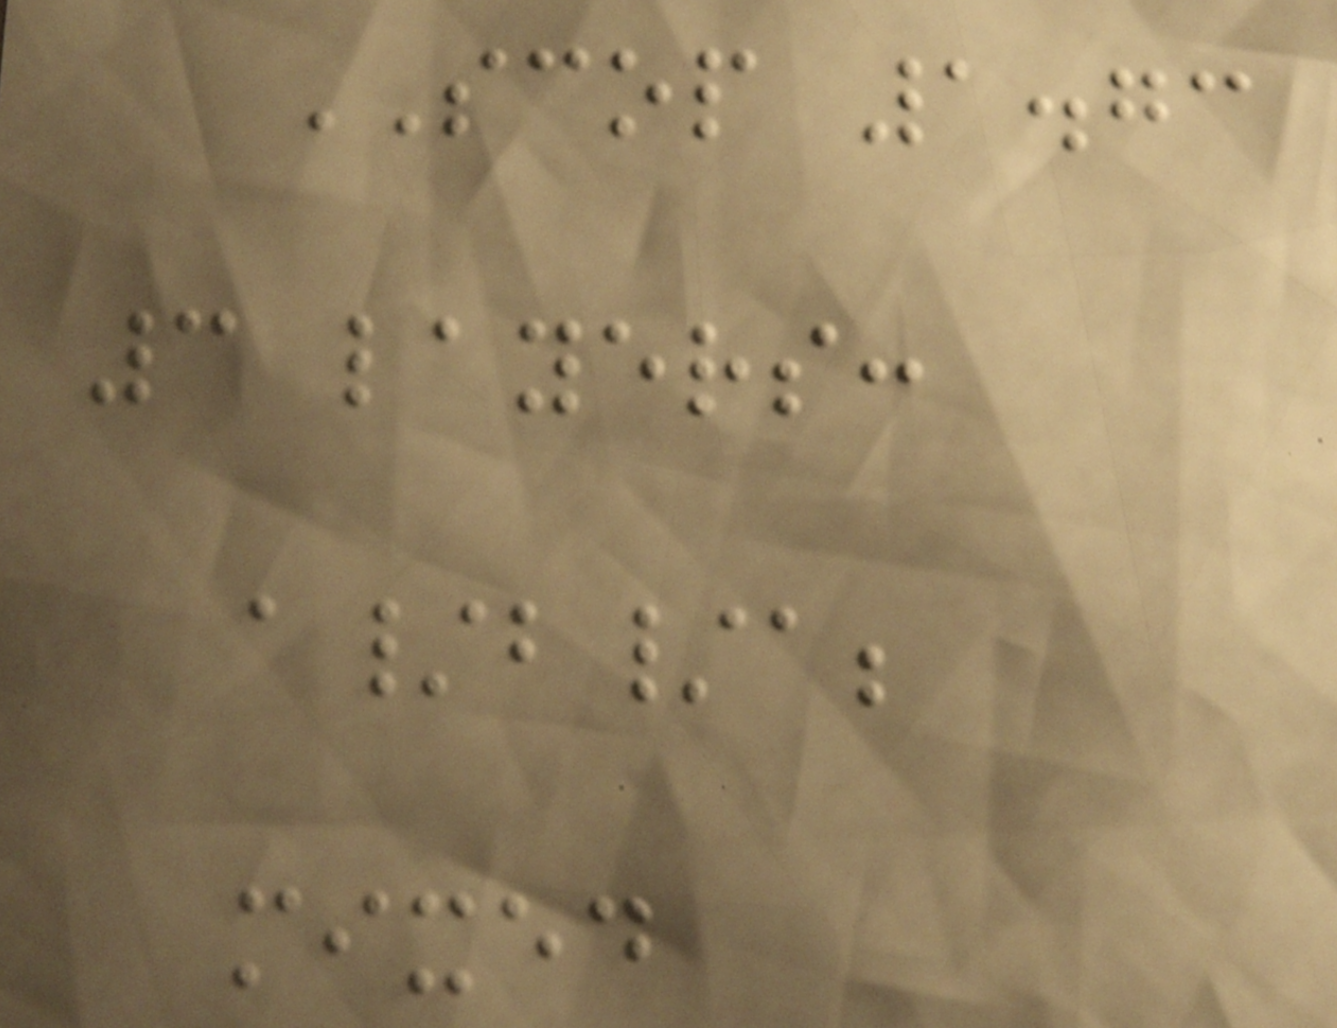SCOP 1.73
3 layers:
a/b/a;
mixed
